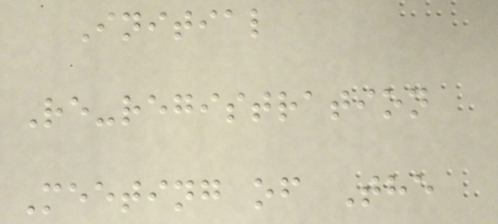Initial
Re-registration
Meeting of The
